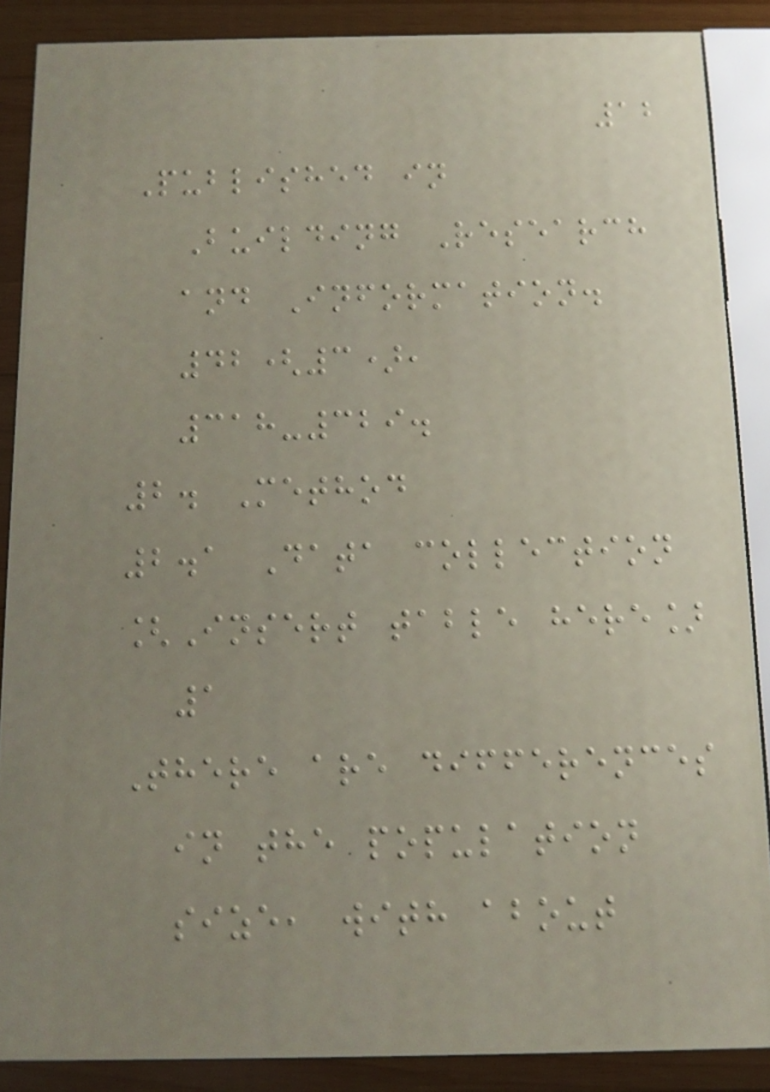12
Published in
Building Research
and Information.
42(3),
318-329.
2. Method
2.1 Data collection
[Insert table here]
1
There are differences
in the population
size, with about
